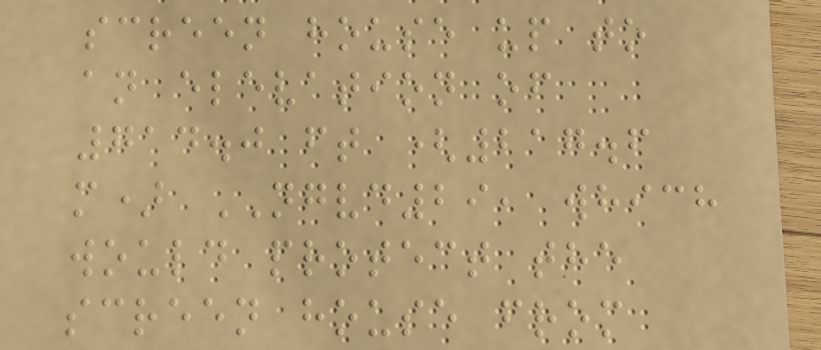screen house up to
an elevation of
714.0 ft (217.6
m) NGVD29, which
would protect the
screen house from
